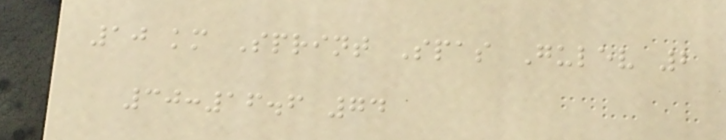10 km Sprint Spas Gulev 2
30:16.6 74
